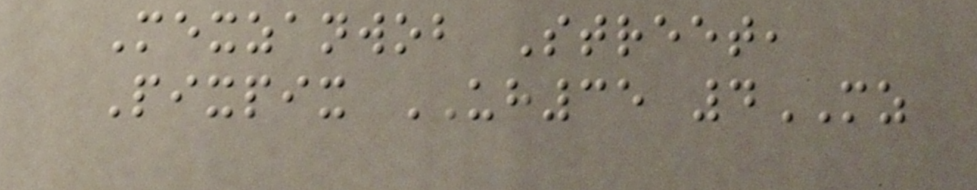Mexzanwob Street,
Pixpix UH35 4MZ
